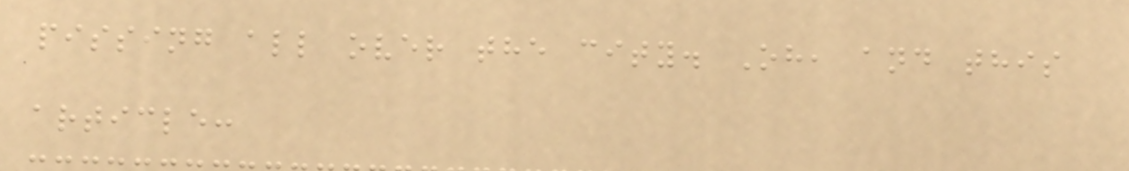pissing all over the city. Oh, and this
article:
